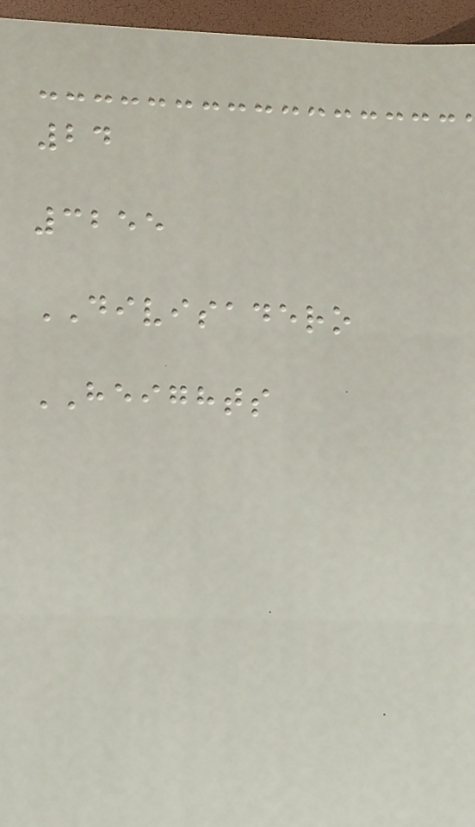24
3255
DIVISADERO
HEIGHTS
